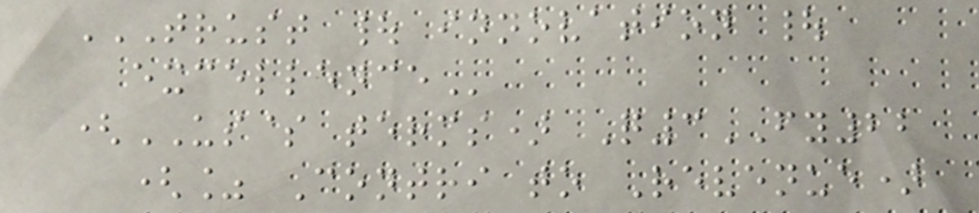TRUST | INNOVATION |
EXCELLENCE
(US$ terms) Q3FY22
(% Contri to Revenue)
